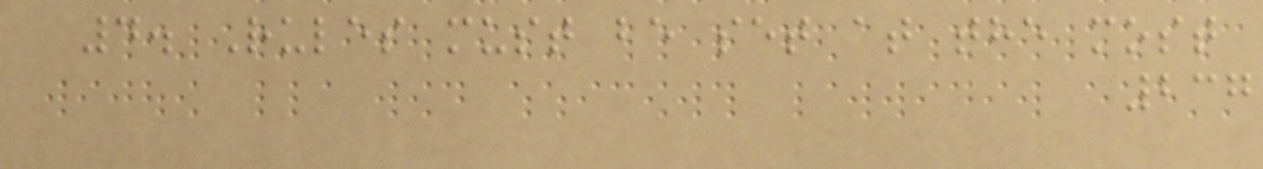4. Rules must be set at the most
237
